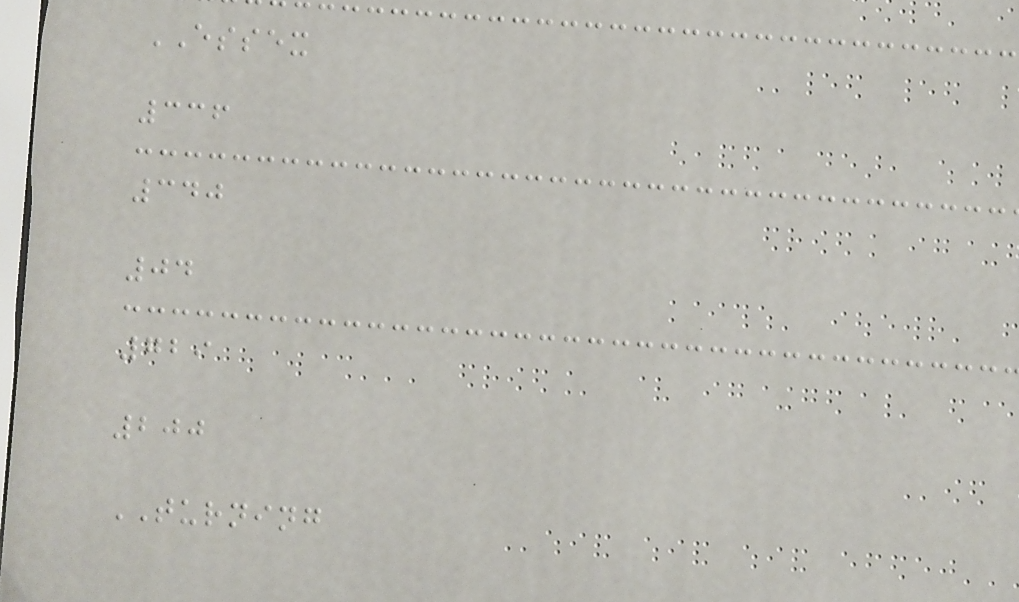ESSEX
336
340
04
729
200
TURNING
